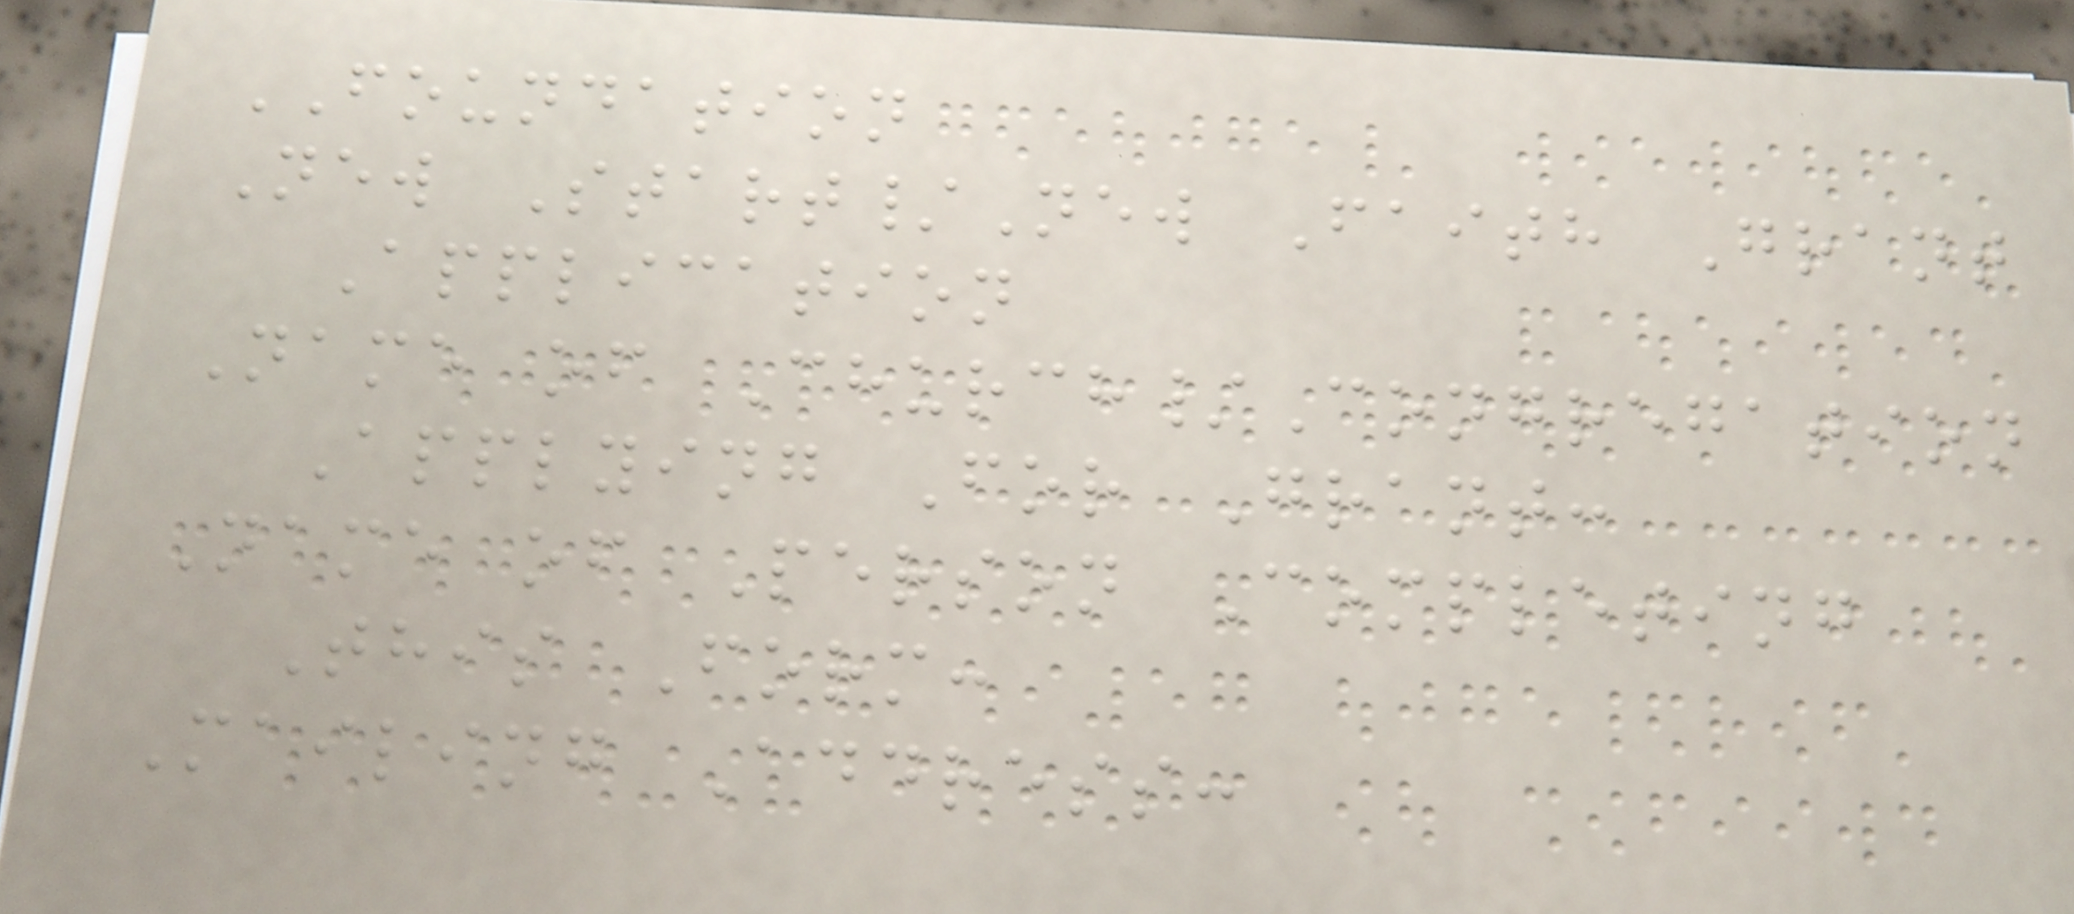FOUNDATION
New Start/New Faith Grant
Application
Name of Church/Congregation
Applying For Grant:
Name of Person Completing
This Form:
Mailing Address:
